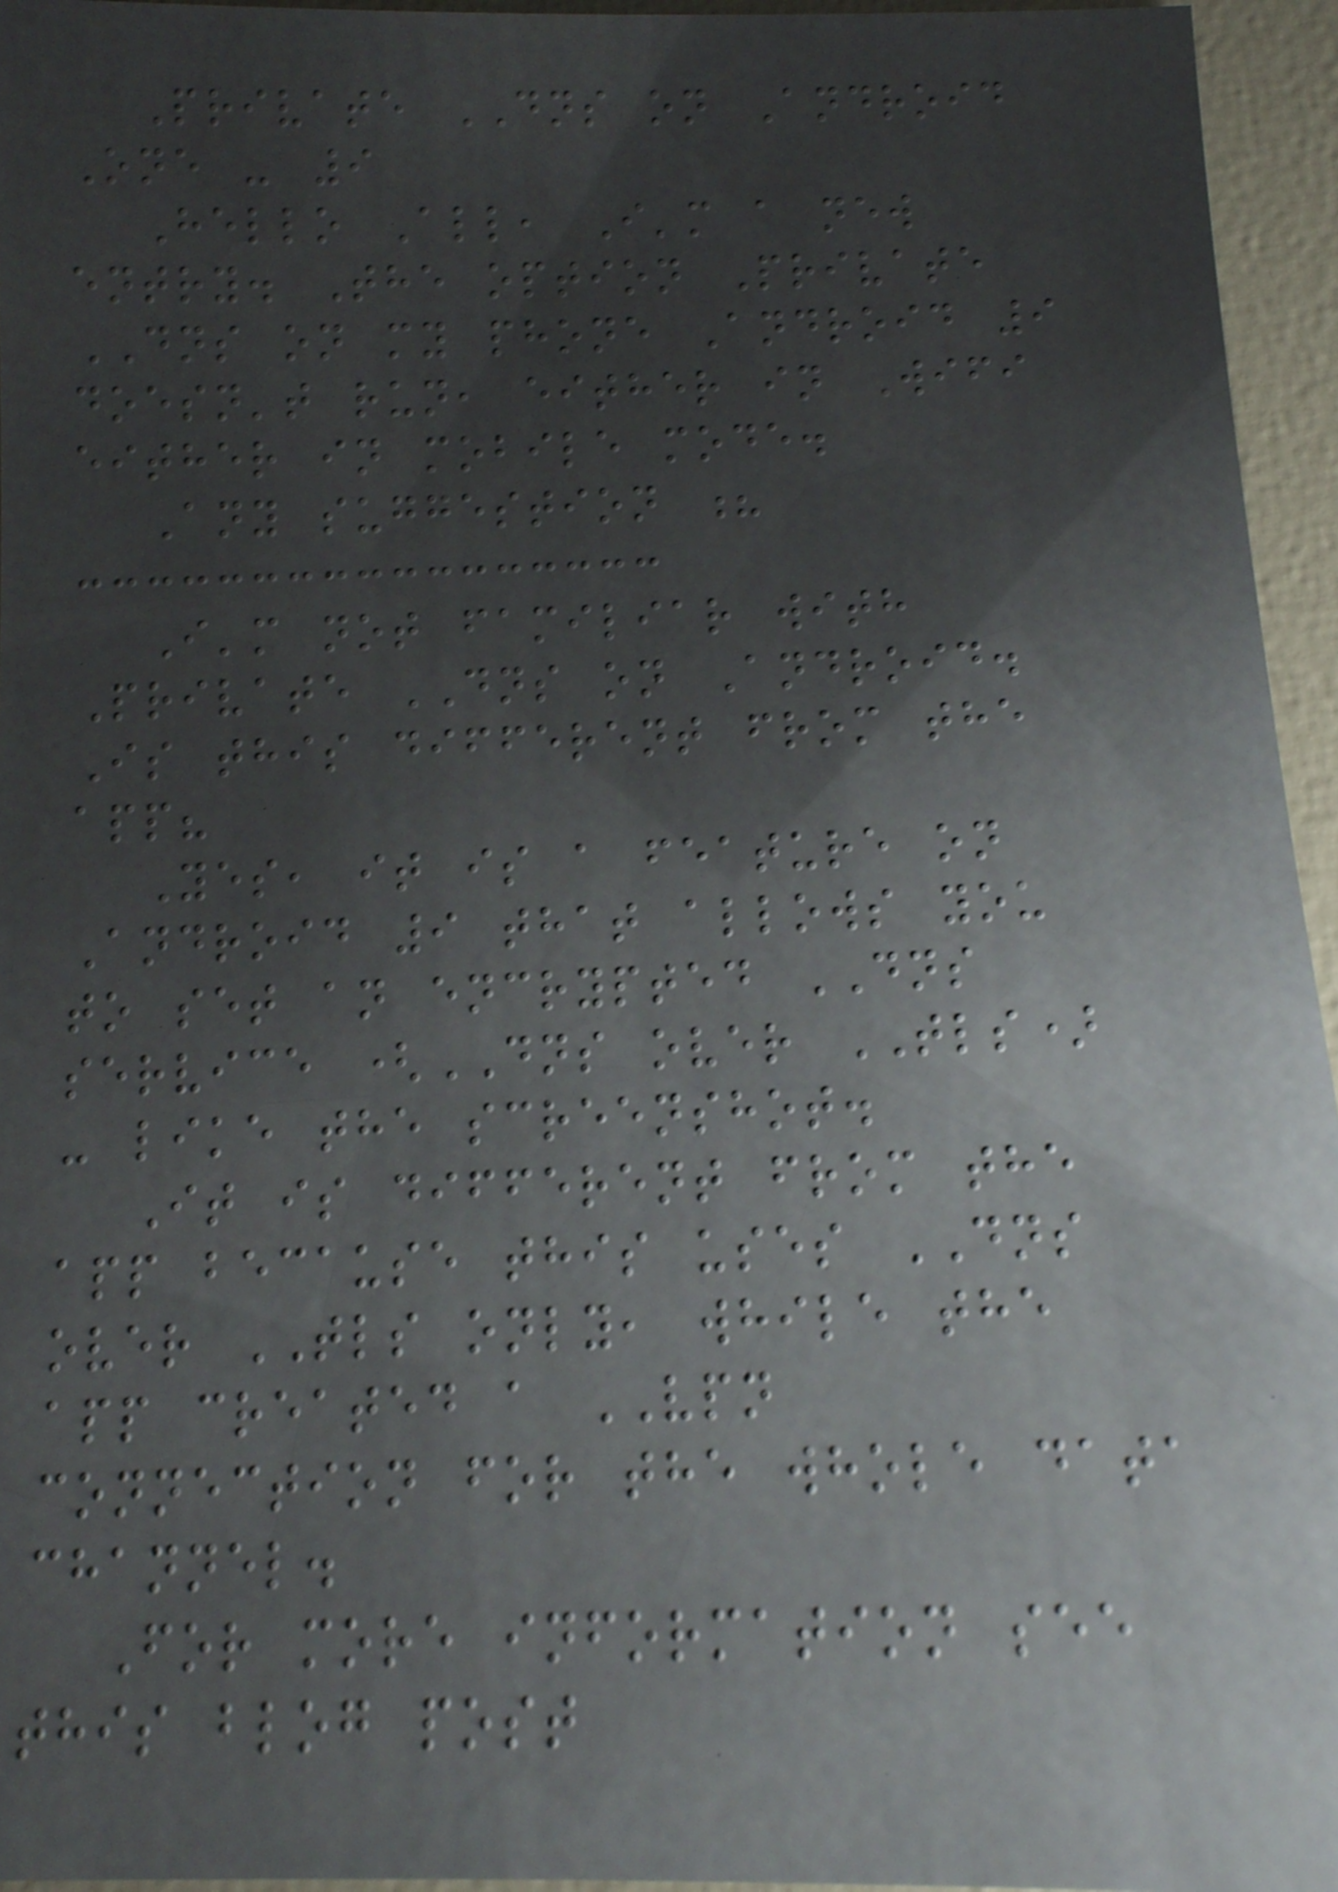Private DNS on Android
One - 9
Hello All, I'm a new
entry. The option Private
DNS on my phone Android 9
doesn't run, either in Wifi
either in mobile mode.
Any suggestion ?
I'm not familiar with
Private DNS on Android.
Is this different from the
app?
Yes, it is a feature on
Android 9 that allows you
to set an encrypted DNS
service (DNS over TLS)
- like the screenshot.
It is different from the
app because this uses DNS
over TLS only, while the
app created a VPN
connection for the whole data
channel.
For more information see
this blog post
